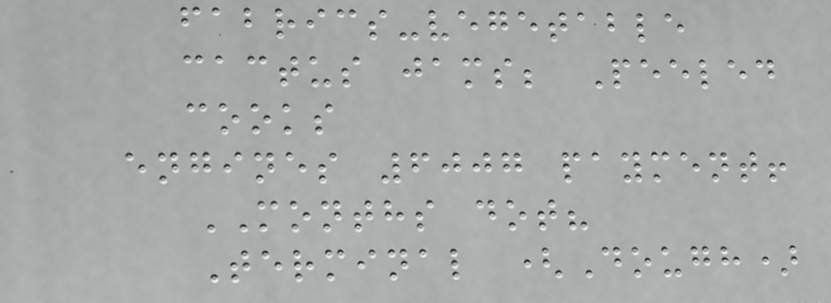fabrics-vegetable
cactus jams; Peeled
cooks
engines 6007 payment!
MONTHS dot?
Terminal (Dough)
